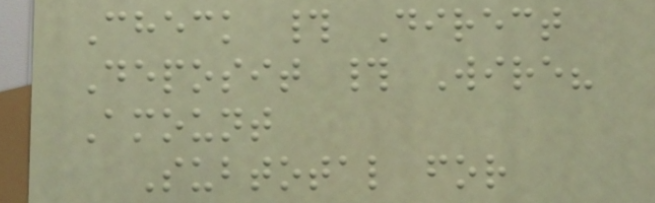Check # Direct
Deposit # Wire?
Amount
Subtotal for
